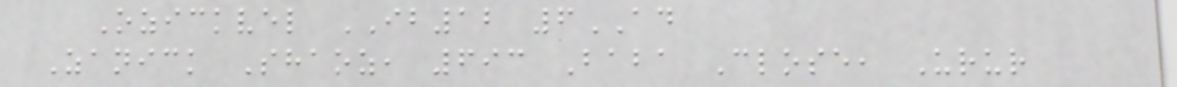Ozickvel IB12 6AD
Zanick Shaoz, 693 Baba Close, Urur
